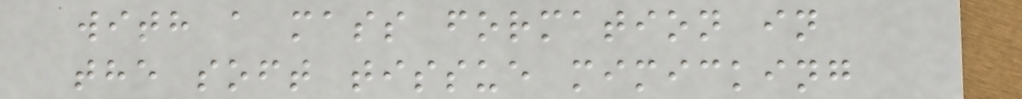with a mass formation in
the soft tissue mimicking
